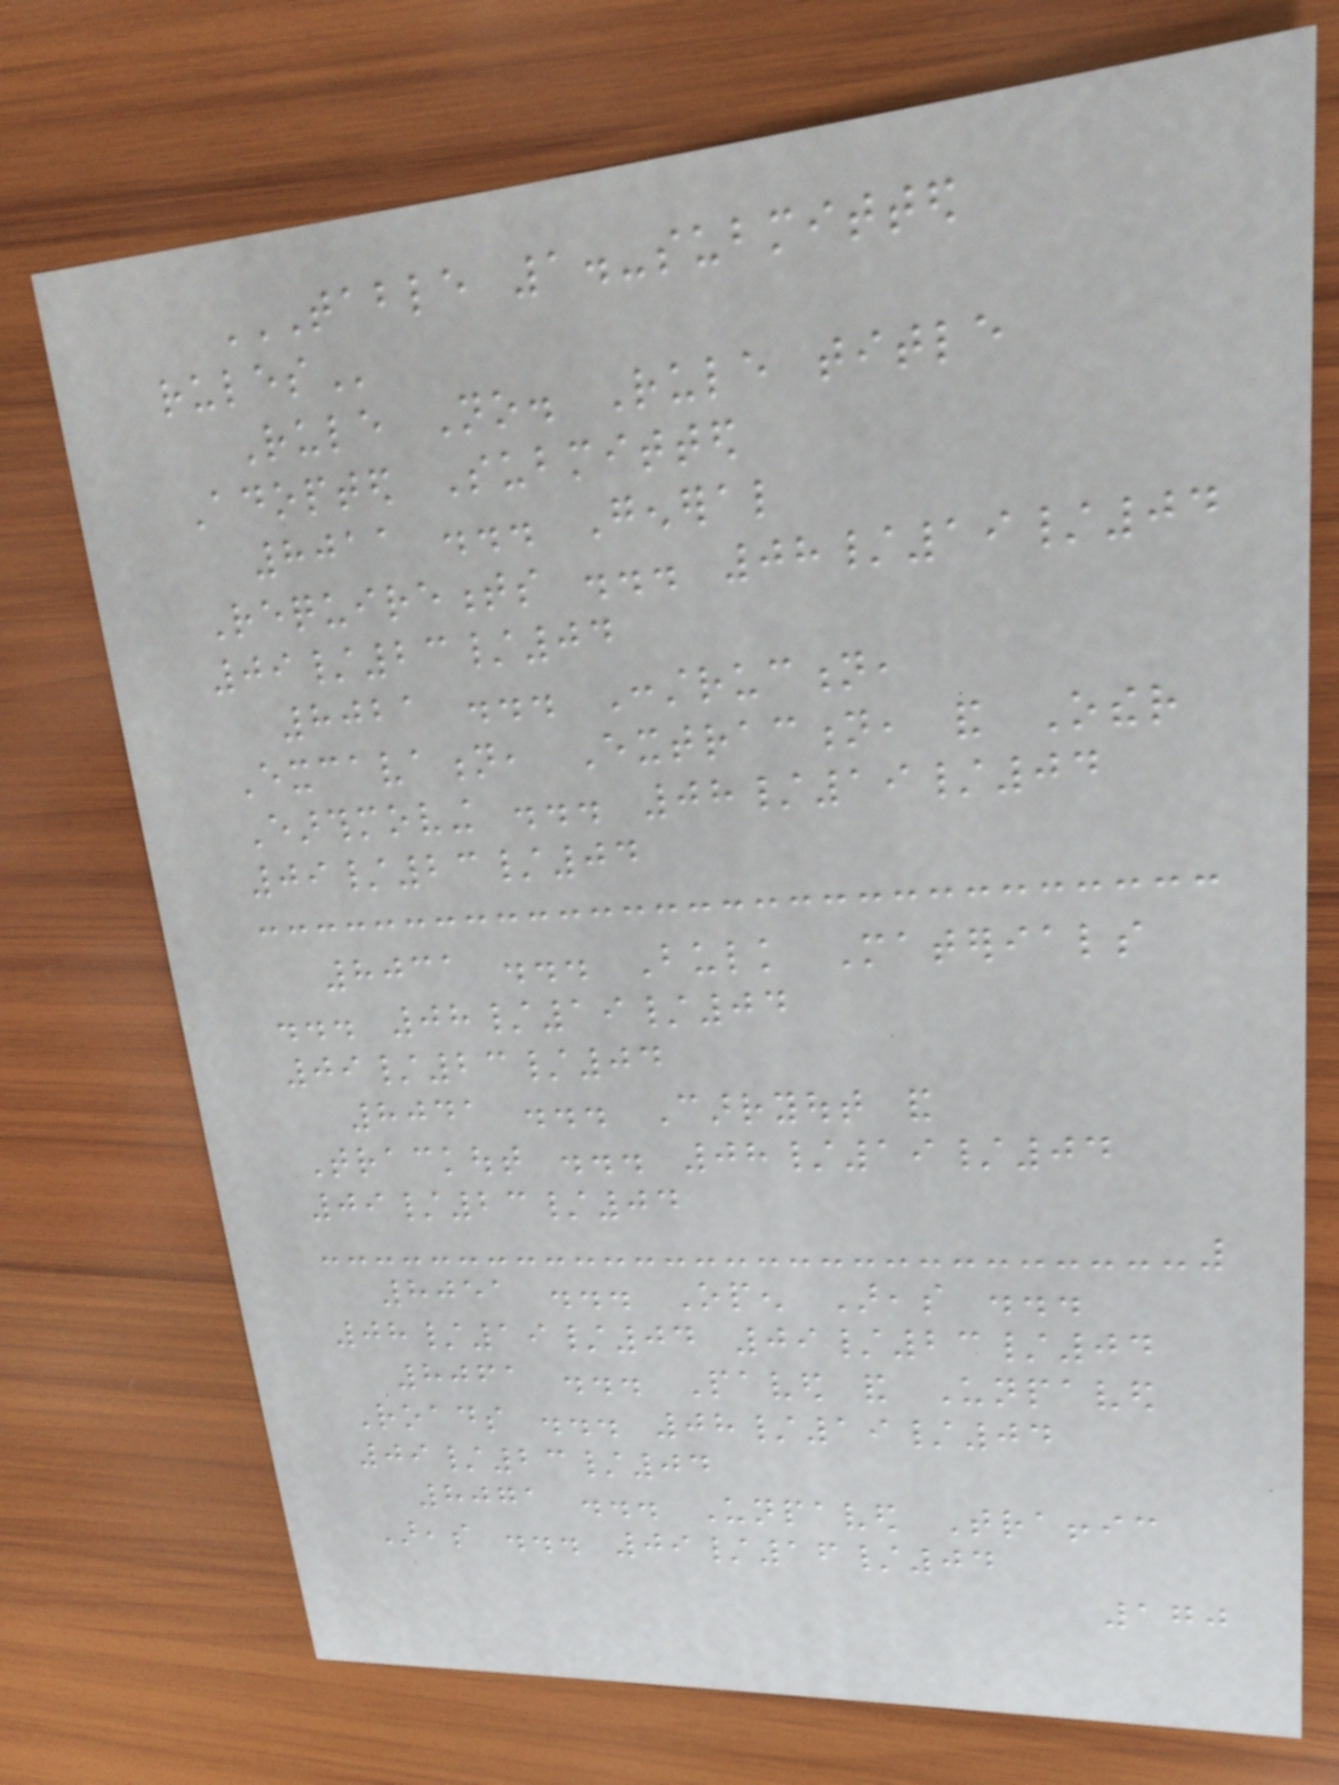TABLE 1.-SUBMITTED
RULES
Rule No. Rule title
Adopted Submitted
8011 ... General
Requirements ... 08/19/04
09/23/04
8021 ... Construction,
Excavation, Extraction, and Other
Earthmoving ... 08/19/04
09/23/04
8031 ... Bulk Materials
... 08/19/04
09/23/04
8041 ... Carryout and
Trackout ... 08/19/04
09/23/04
8051 ... Open Areas ...
08/19/04 09/23/04
8061 ... Paved and Unpaved
Roads ... 08/19/04
09/23/04
8071 ... Unpaved Traffic
Areas ... 09/16/04
170
